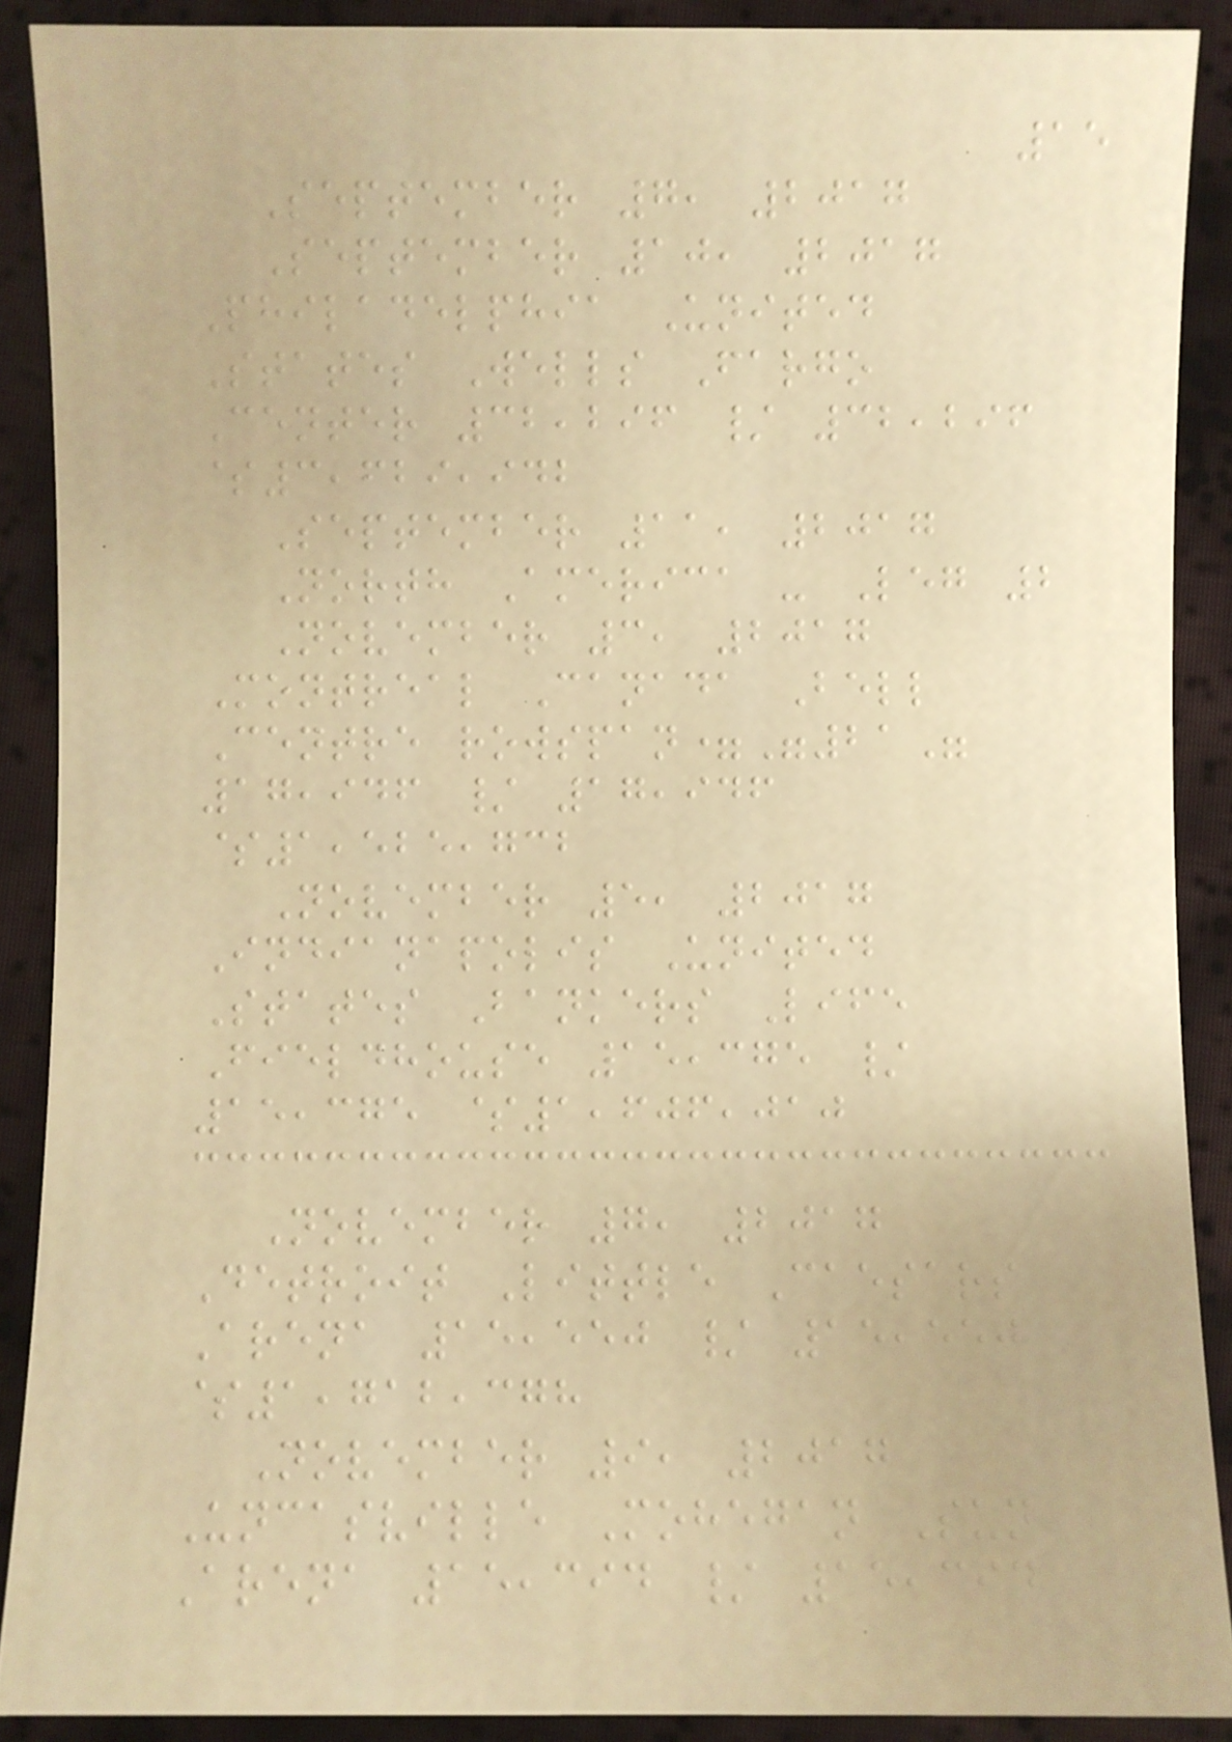15
September 7, 2017
September 10, 2017
Philadelphia United
States Wells Fargo
Center 32,296 / 32,296
$3,629,942
September 11, 2017
North America - Leg 2
November 3, 2017
Montreal Canada Bell
Centre rowspan="21"
17,946 / 17,946
$1,525,732
November 5, 2017
Indianapolis United
States Bankers Life
Fieldhouse 15,375 /
15,375 $1,606,010
November 7, 2017
Detroit Little Caesars
Arena 15,550 / 15,550
$1,712,378
November 9, 2017
Uncasville Mohegan Sun
Arena 15,394 / 15,394
